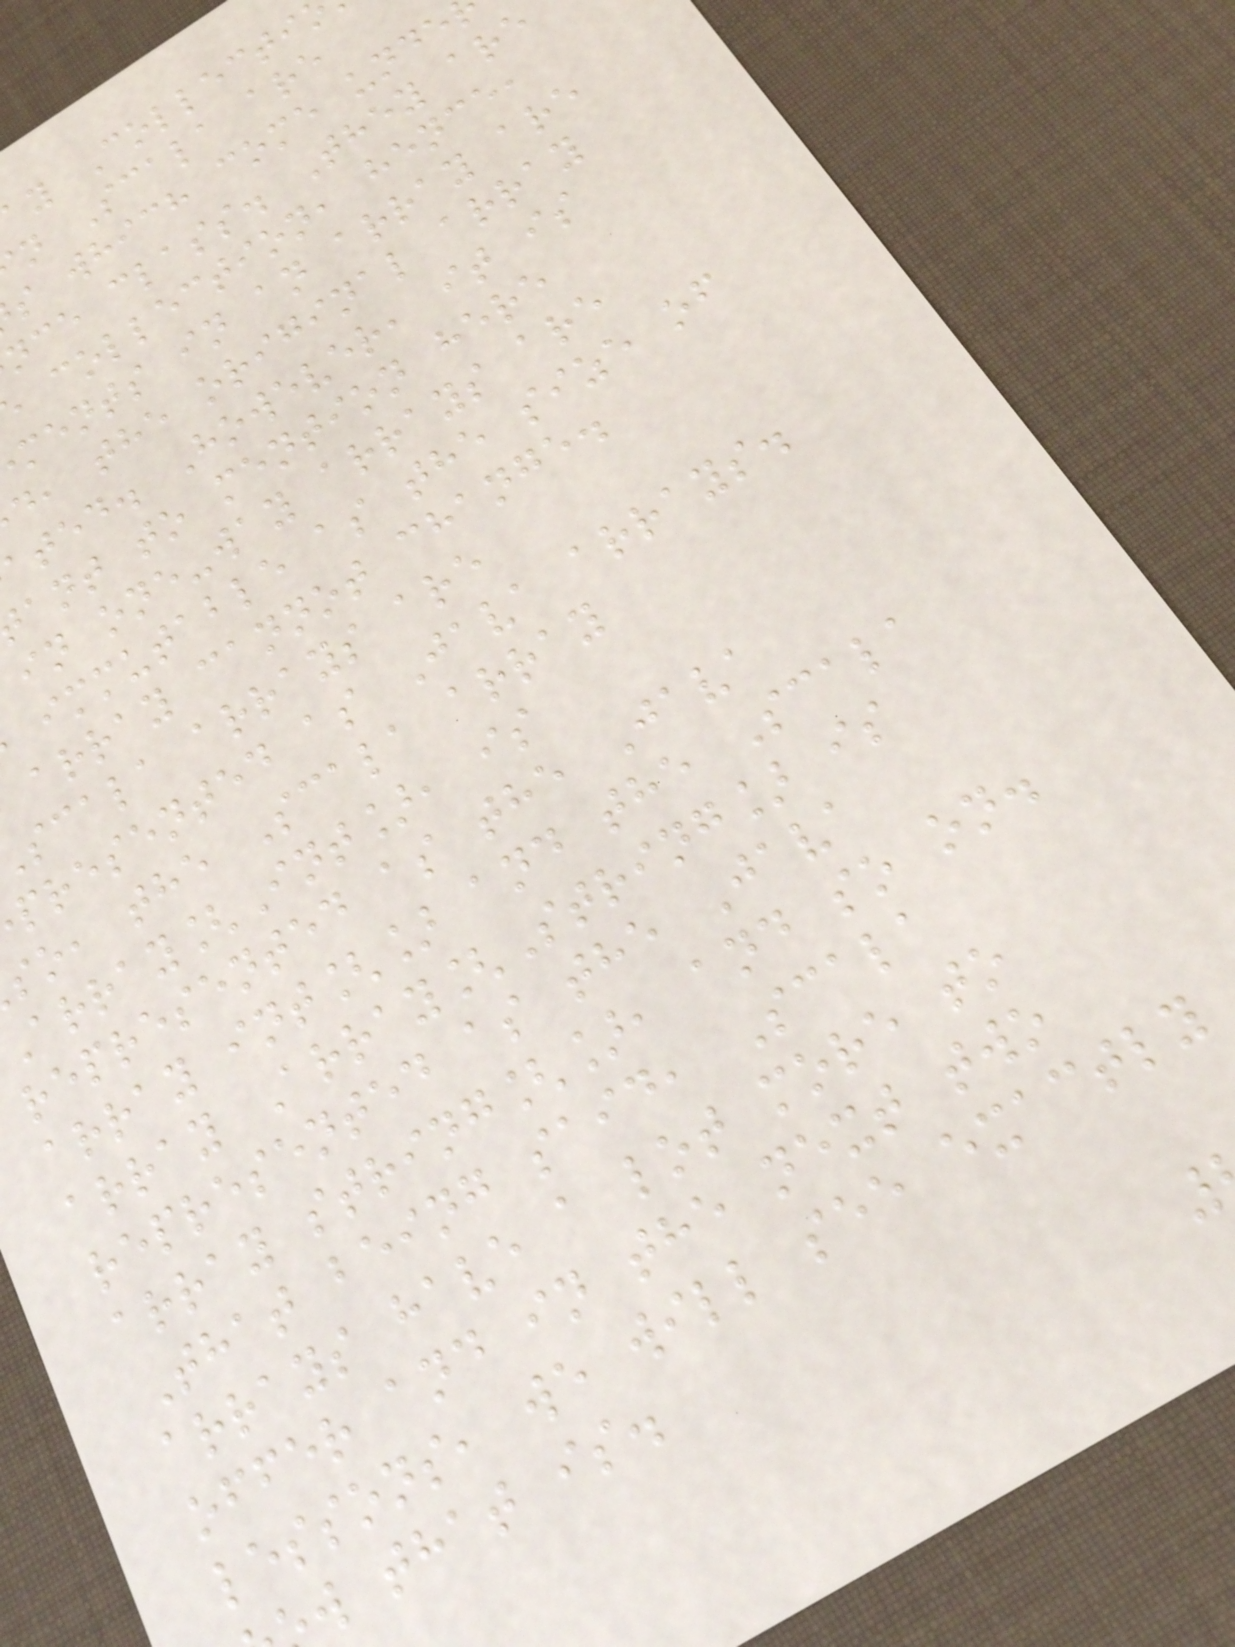y Collecti
n Scala are
s which come unde
nce class. They are
collection, hence,
ments in an array are
d, the original array
ated. However, it is
ant to mention here
in one-way arrays are
immutable as the size of
array cannot change.
scala arrays are
presented as Java arrays.
so, the Scala array
rray[Int], is
represented as the Java
array int[] and the Scala
array Array[String] is
represented as the Java
array string[], and so on.
That being said, Scala
arrays have a lot more to
offer and in the next two
lessons, we will see exactly
w that is.
